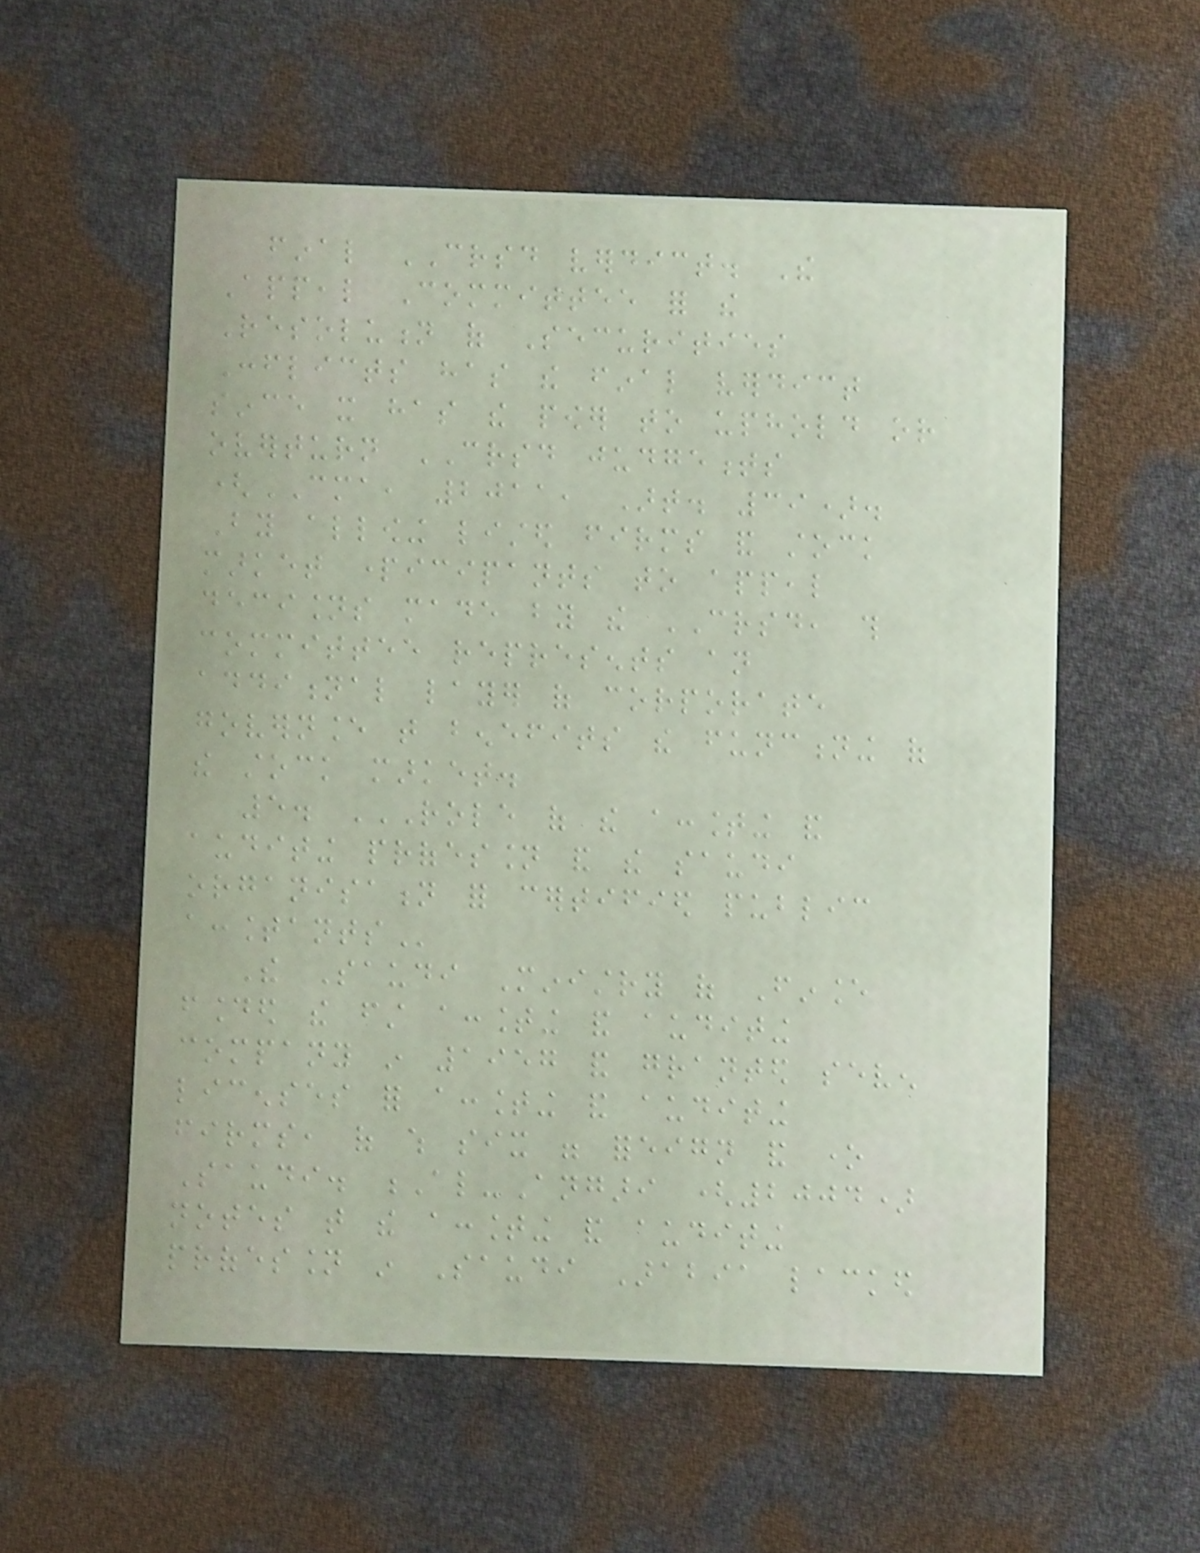final CRSD verdict. The
Appeal Committee for the
Resolution of Securities
Conflicts has the final verdict
since it has the power to uphold or
overturn CRSD judgements
(CMA, 2011, Art. 39).
By allowing listed firms and stock
market participants to appeal
decisions made by the CRSD, this
committee represents an
additional layer of corporate
governance that benefits the functioning of
the stock market.
5. ROLE OF THE ACCOUNTING AND
AUDITING PROFESSION AND THE SAUDI
ORGANISATION FOR CERTIFIED PUBLIC
ACCOUNTANTS
The Saudi Ministry of Finance
founded the first accounting and auditing
company in 1957 and granted seven
licenses for accounting and auditing
firms, of which six were foreign and one
Saudi. Al-Angari (2004)
notes that the accounting and auditing
profession in Saudi Arabia lacked
